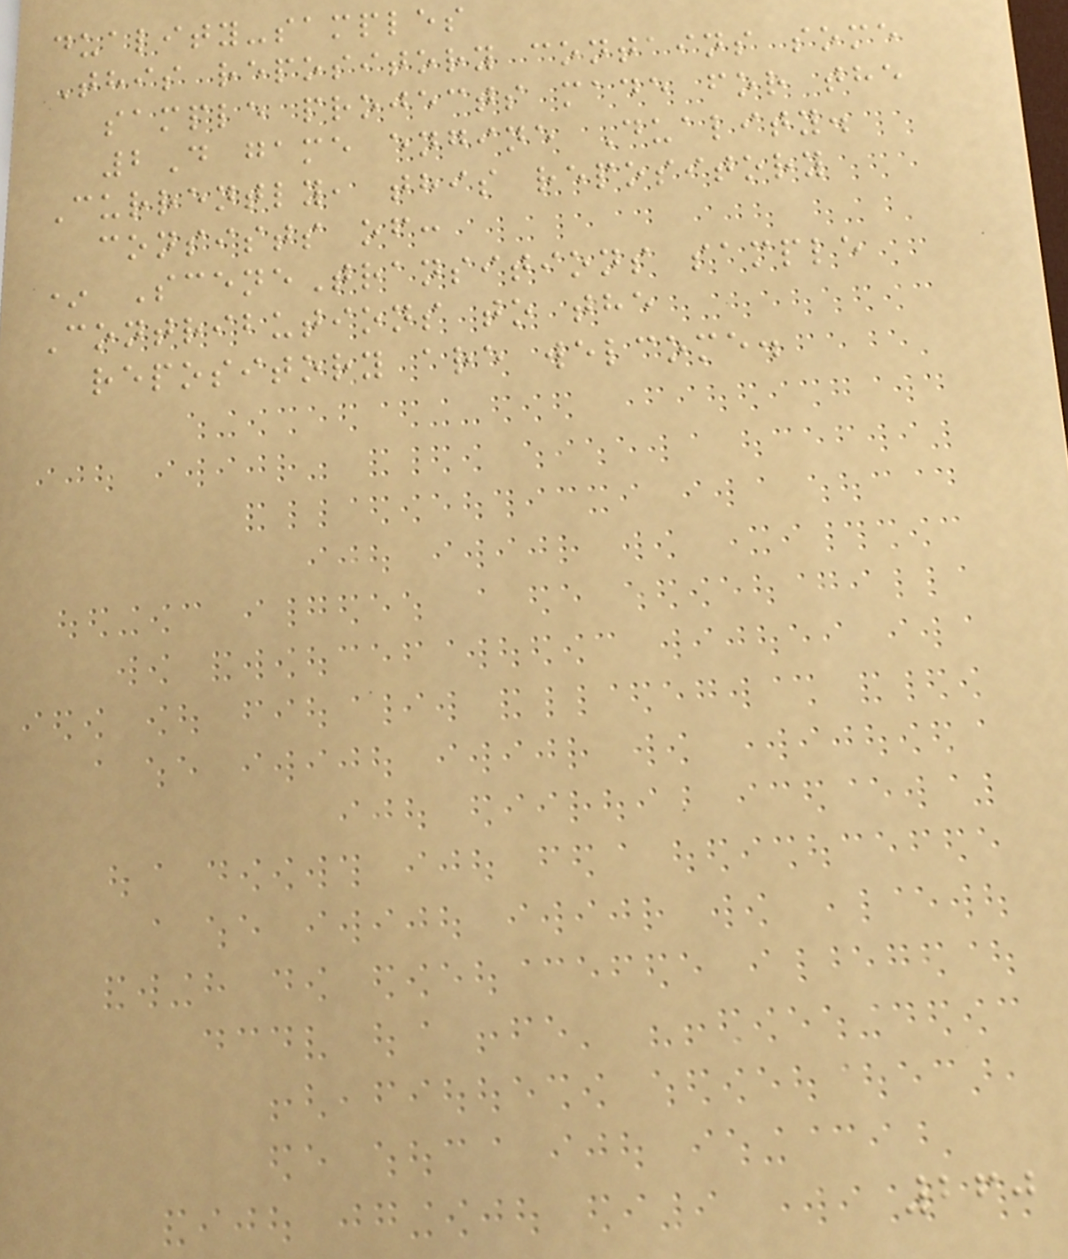duality-samples
This repository contains some
sample projects made for the
2D game engine Duality.
Currently, this repository
consists of:
* SceneTransitions sample
Contributions to the
repository are welcome.
260
